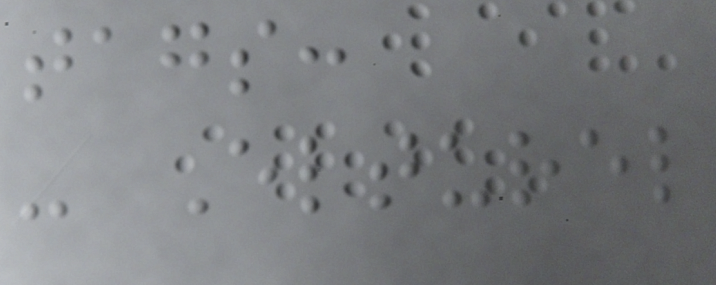tags:
- Elturel
